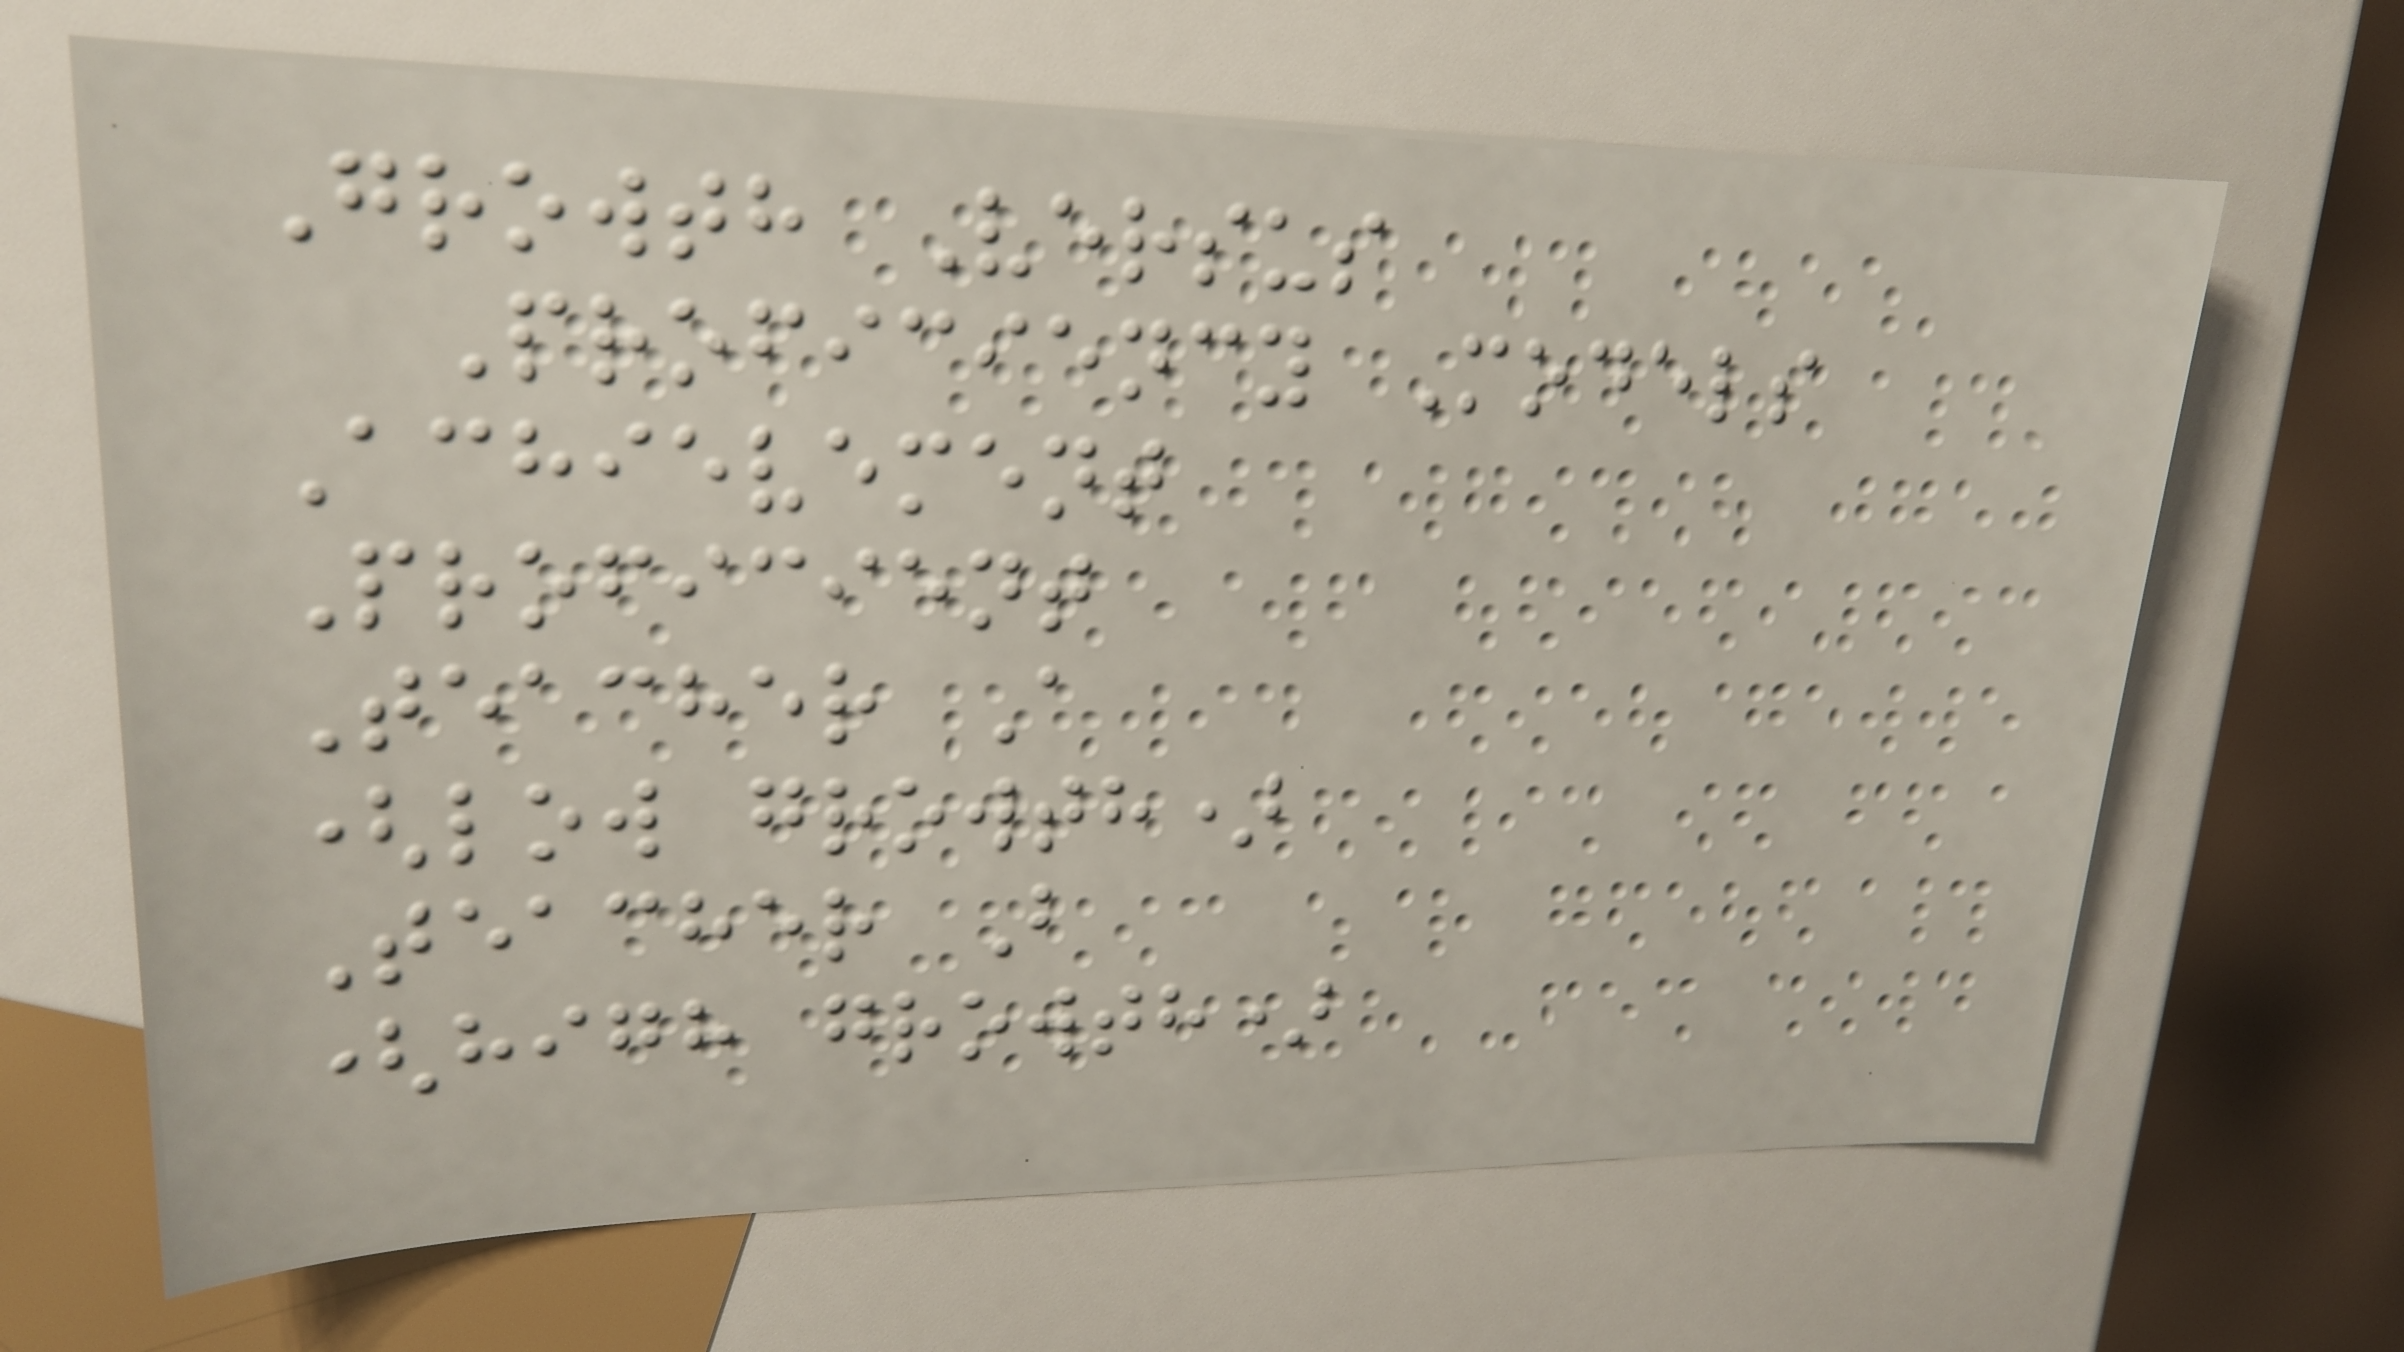Growth Versus
Proficiency Models
Achievement
Proficient
Teacher A
(low growth)
Teacher B
(high growth)
